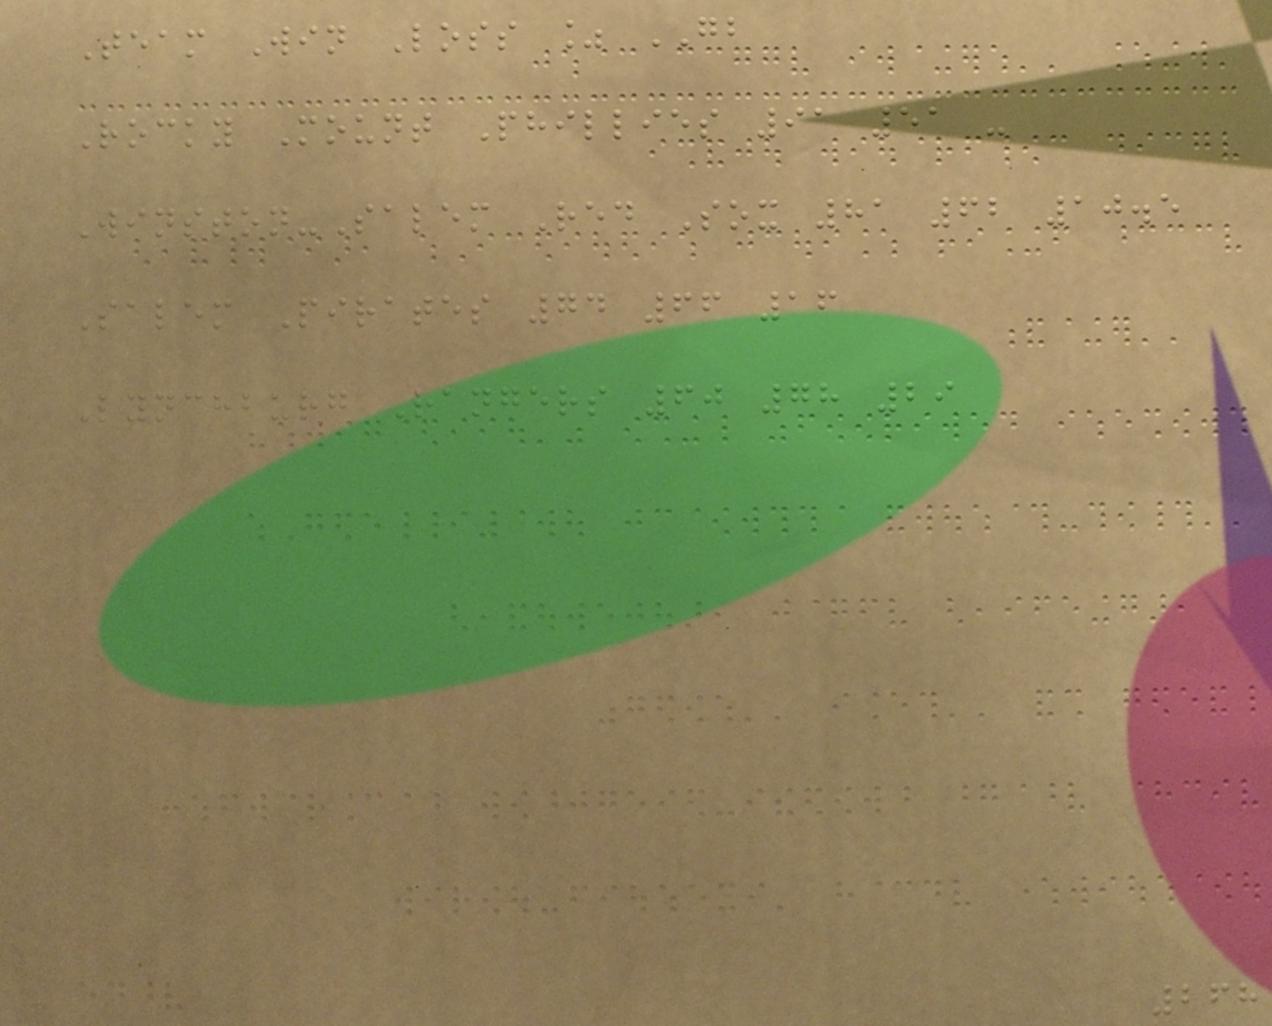Team Win Loss % GB
Rocky Mount Phillies 91 51 -
Winston-Salem Red Sox 81 62 10.5
Salem Pirates 74 66 16
Lynchburg Rangers 60 78 29
268
